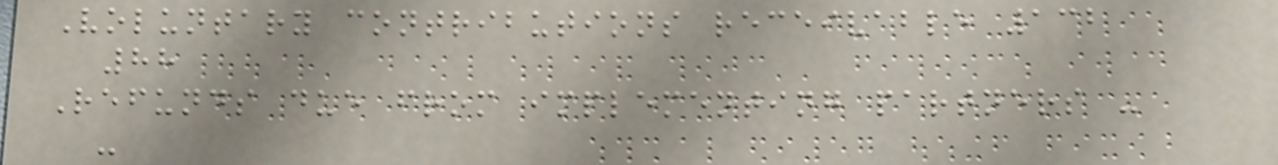Voluntary contributions receivable 132
88
Refunds due from implementing partners -
-
